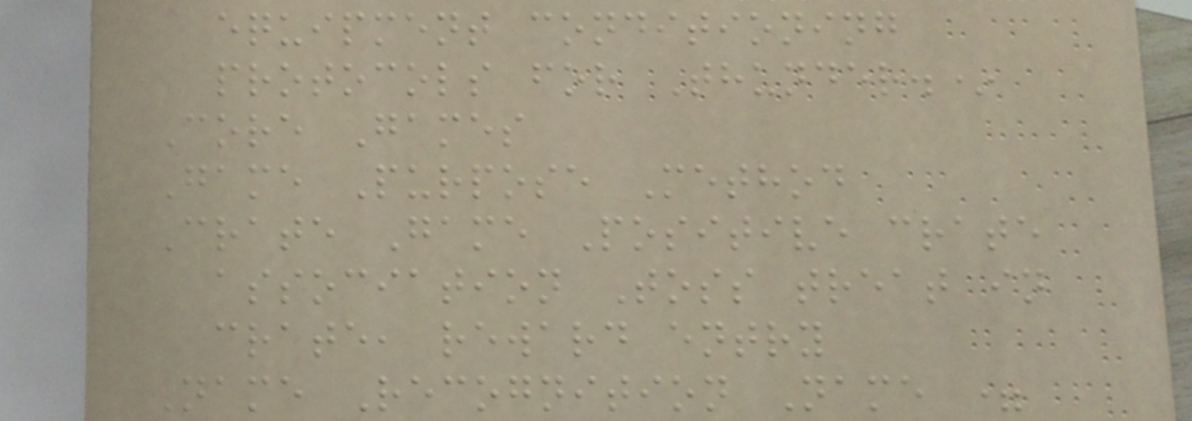equipment conditioning
protocols for Thunder.*
Core Games
Game Purpose Method
Crate Game Positive crate
association Toss treat in
crate, reward entry
Name Recognition Name =
